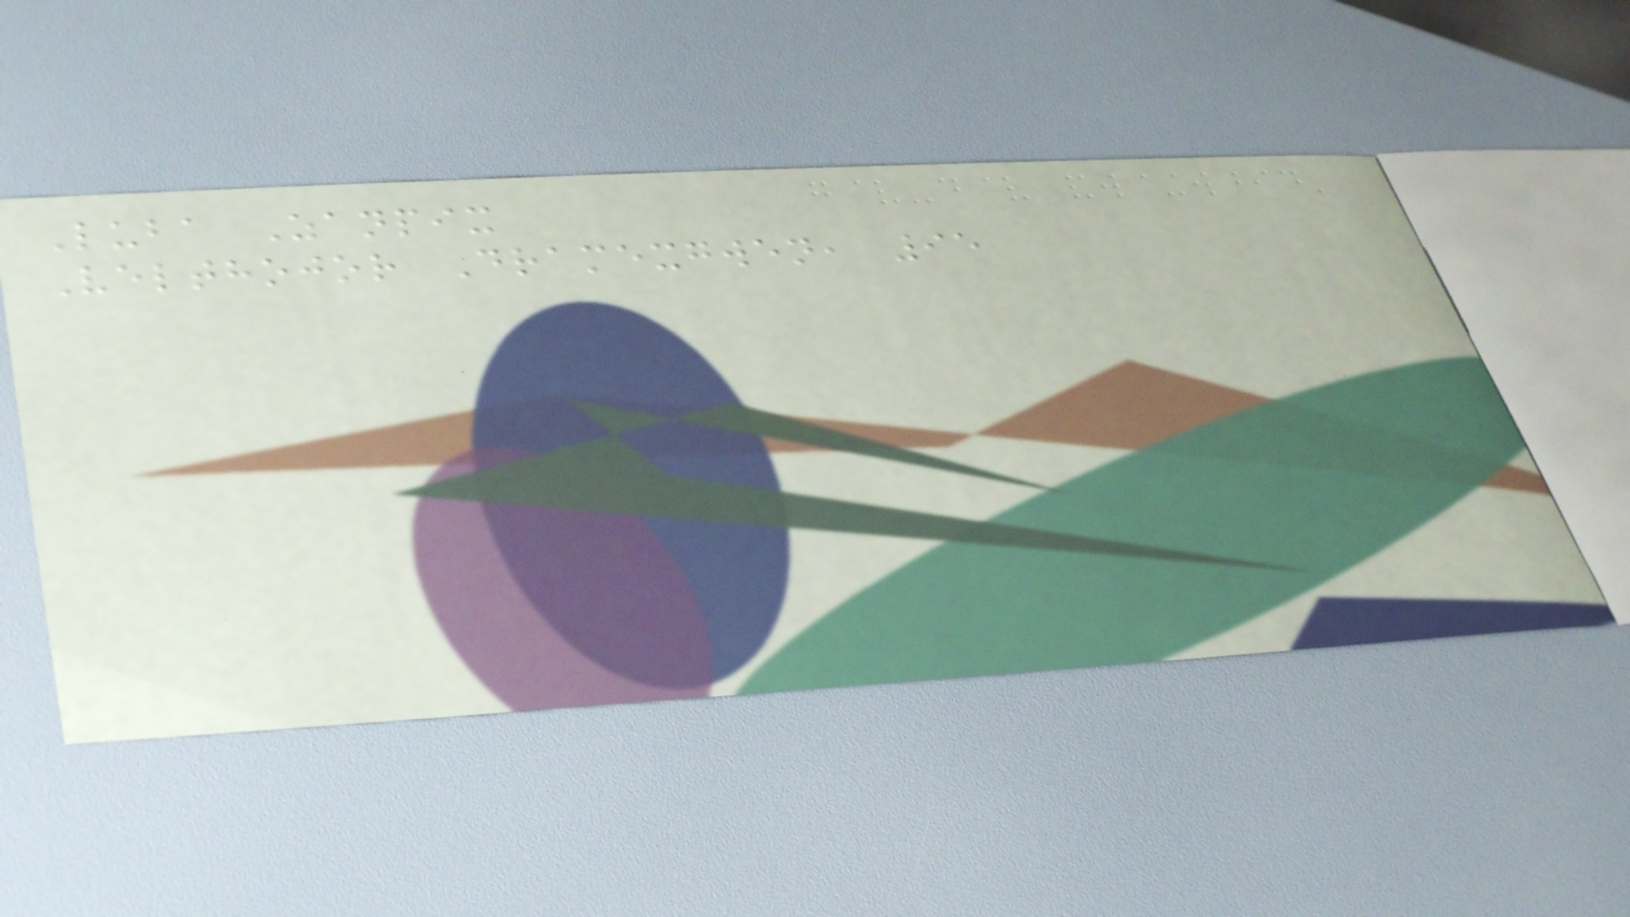Luba Zanpix
Velthojor Dramexgwen, 95
